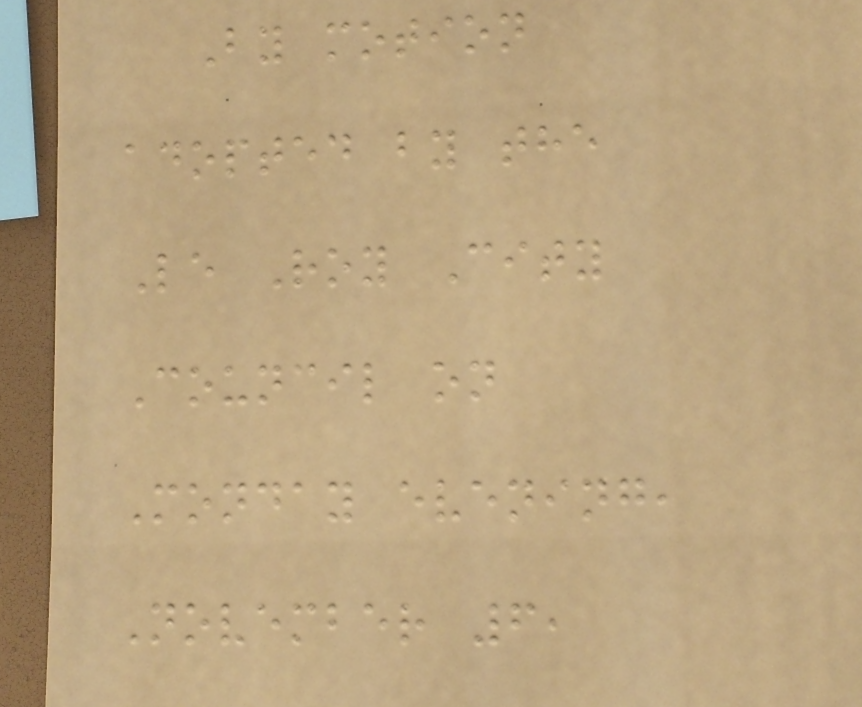By motion
adopted by the
Le Roy City
Council on
Monday evening,
November 6,
